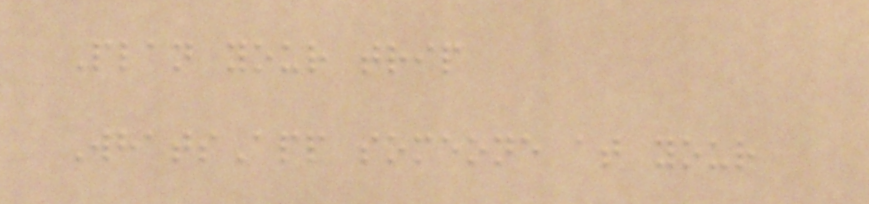Plan your trip
WhatsApp someone at your
